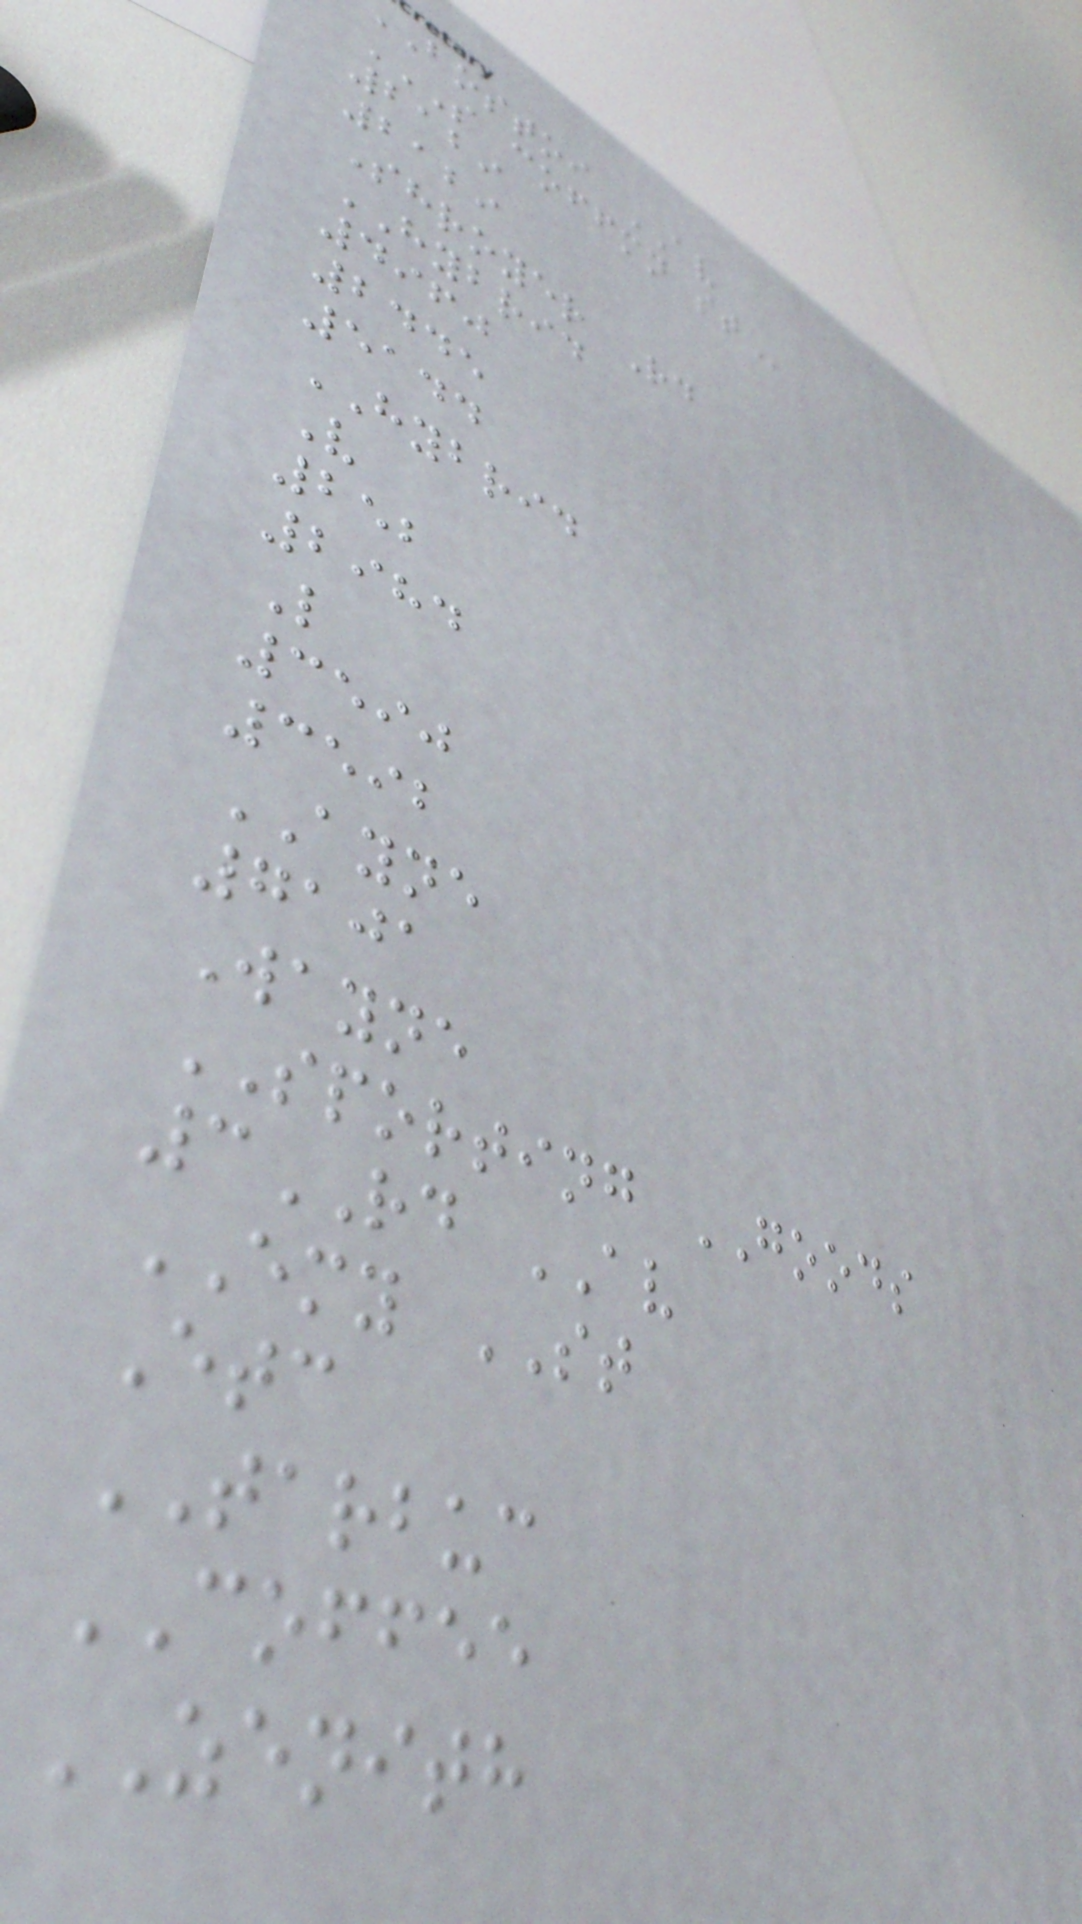bostoi AV
S COFFMN ST
2129
2129
Shroyer Rd
HYBRID
4960
2445
5144
HYBRID
V
252
2984
L
3590
3592
AYNE
7101
Wayne
SPORTING GOODS
3RD AV
EMY ST
Etc
TARBUC
COFFEE
ZENITH
